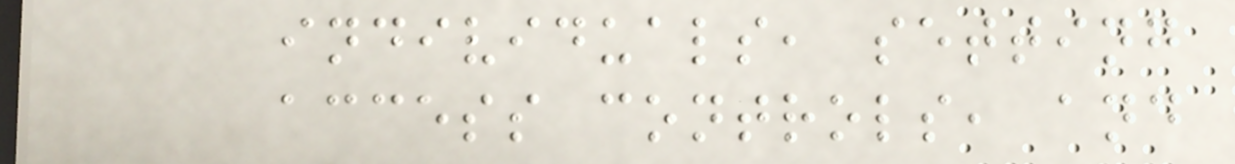individuals, setting
access controls, and
